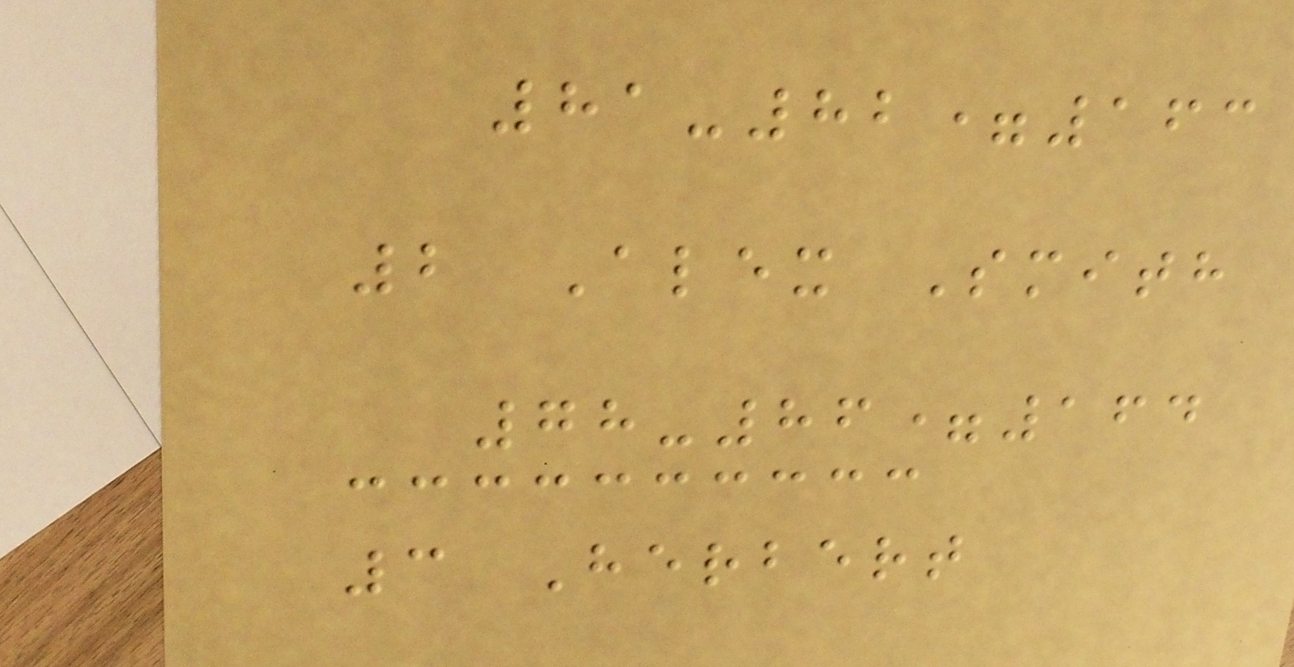81-82=163
2 Alex Smith
78-86=164
3 Herbert
